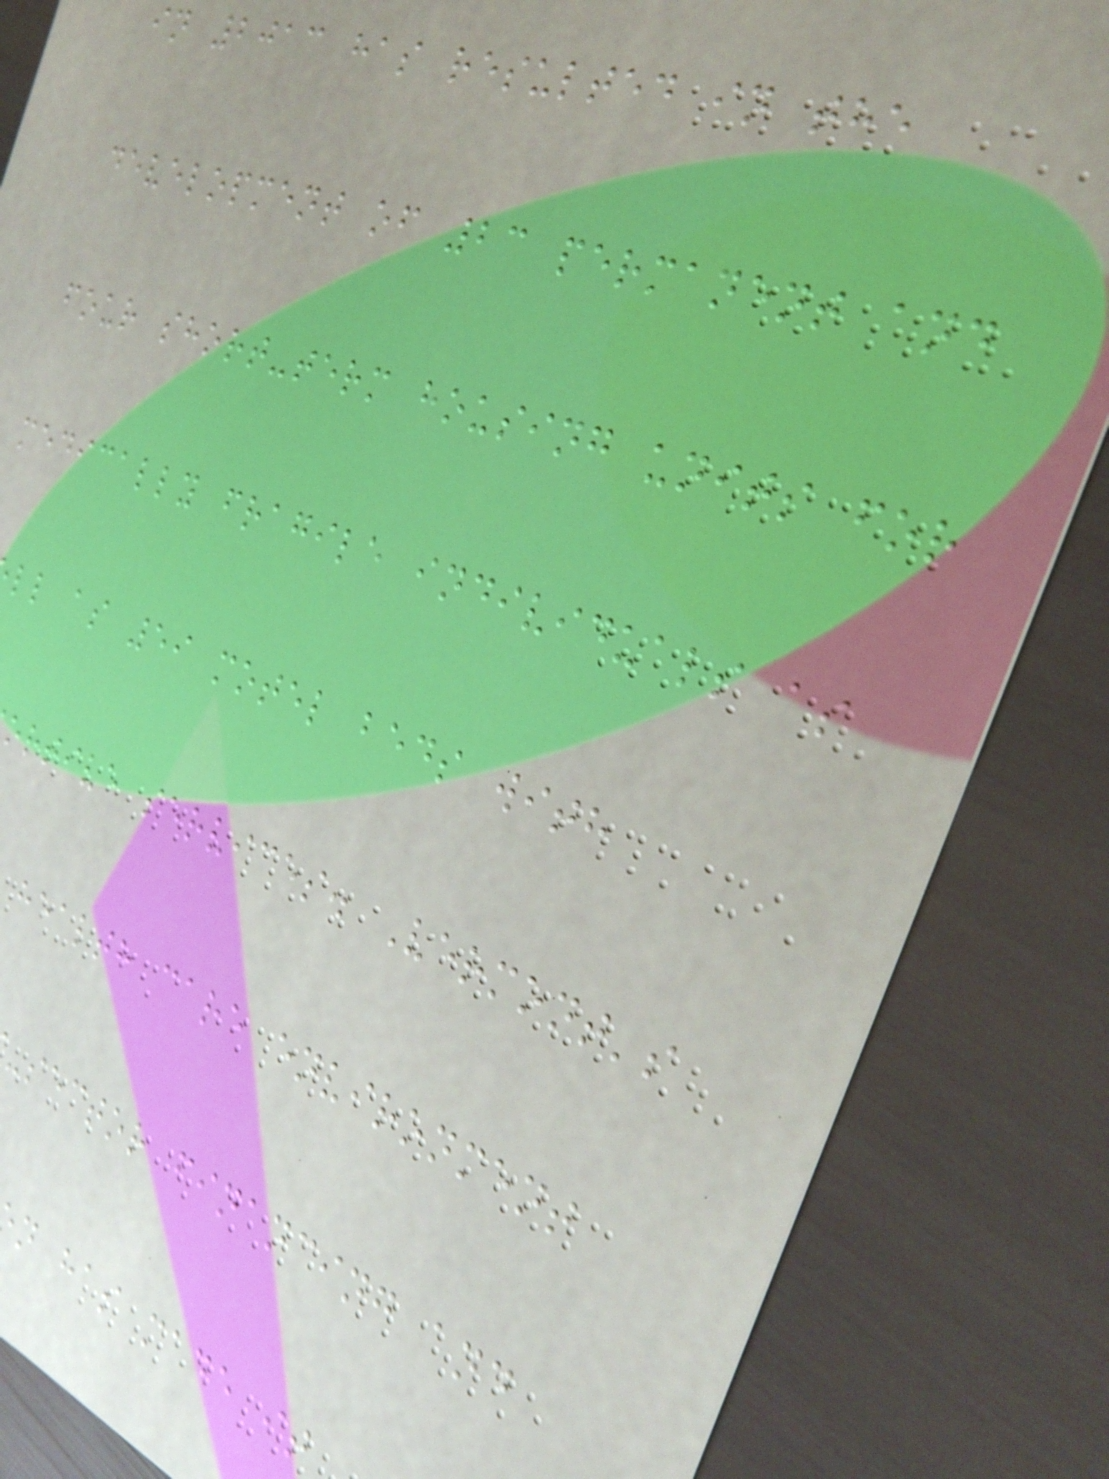in 2013 has resulted in the
development of 23 permanent and
four short-term housing units for
medically fragile individuals as
ll as 59 motel beds with
ortive services. Vermont's
health care environment
-sector financing and
n has made it
